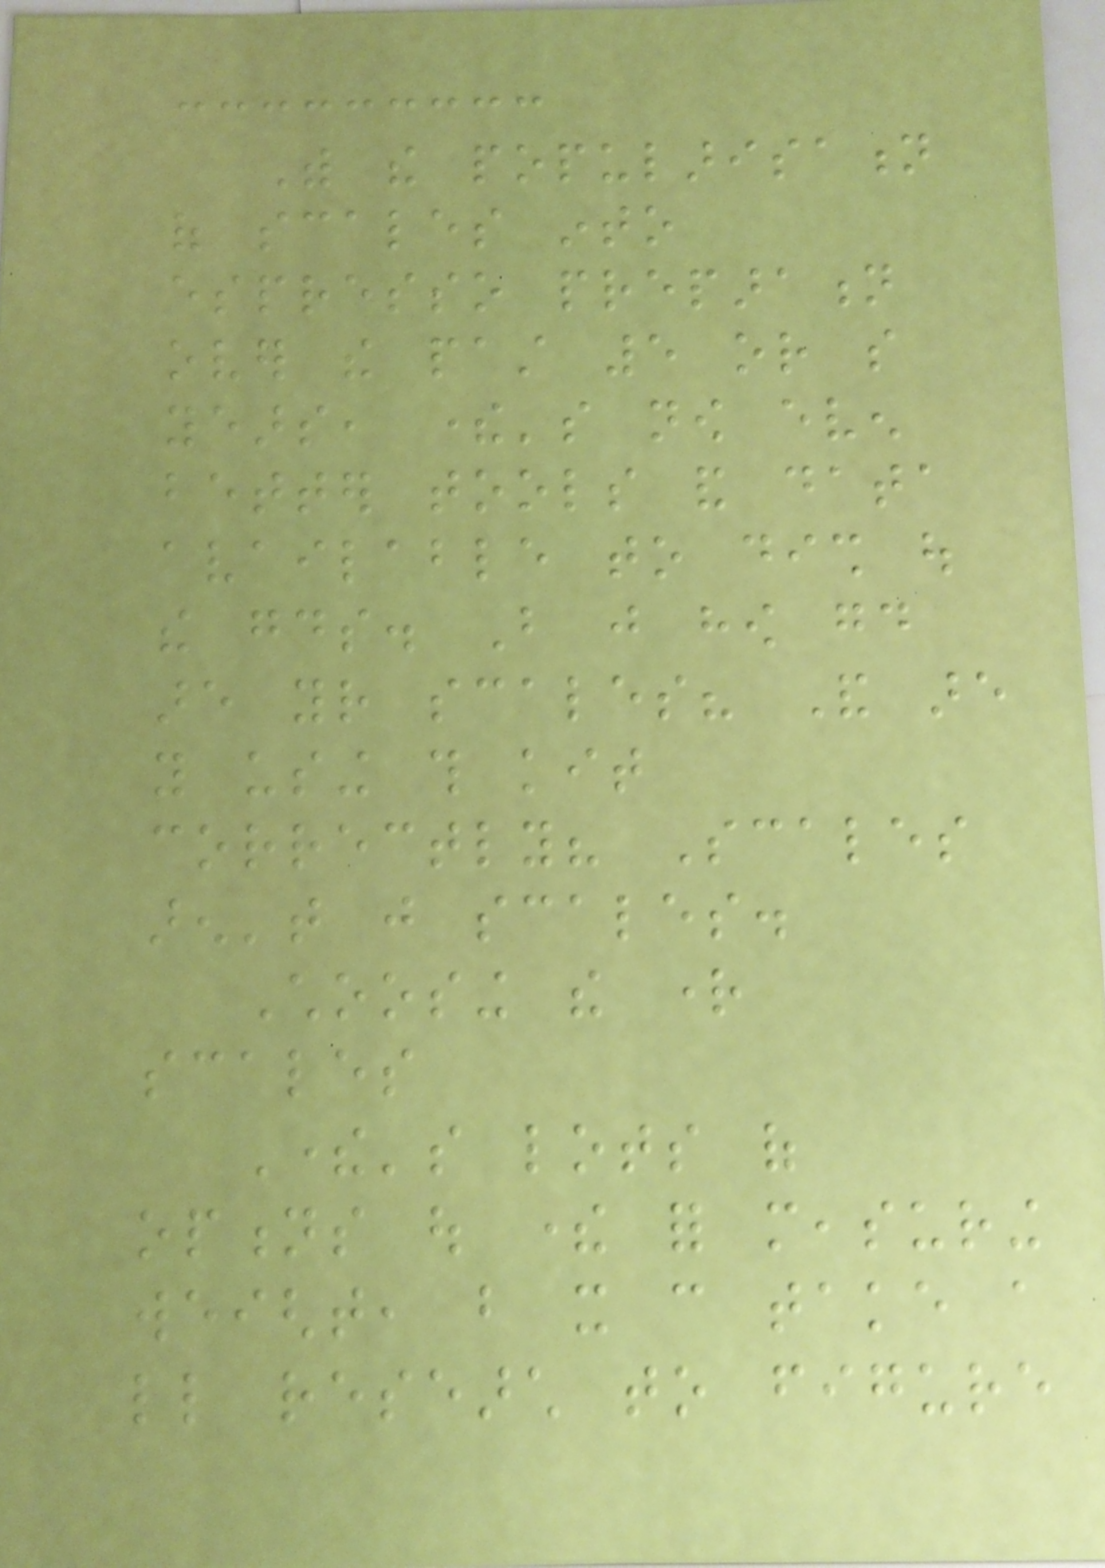With the popularisation
of scales into
espresso preparation
over the past 5 or so
years, there's now even
better tools and data
available to dish out
the goods. But just how good
are your scales? And are
you using this kit
correctly? Scales
aren't just scales.
Choosing the right
scales
There's lots of
options out there for measuring
weight, but it can take a
little research to figure
